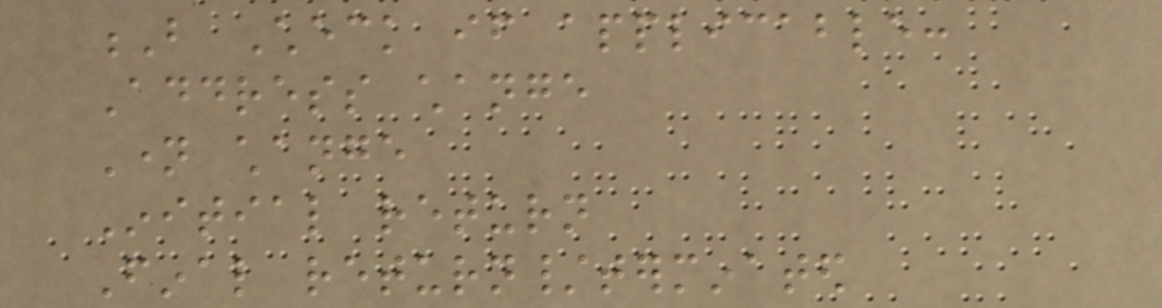B Check if applicable:
Address change
Name change
Initial return
Final return/terminated
